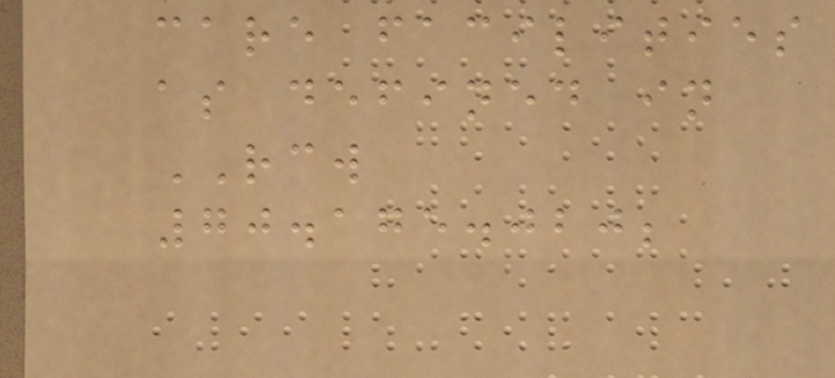care facilities
as defined in
RCW
70.175.020;
